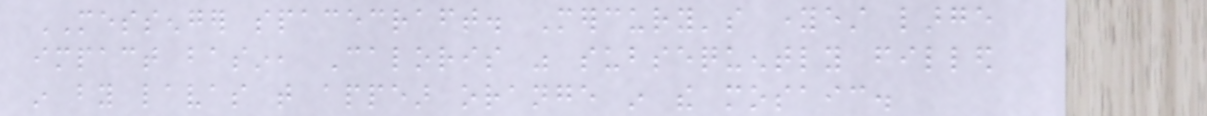MESSENGER spacecraft. Mercury's youngest large
impact basin, Caloris was subsequently filled
in by lavas that appear orange in the mosaic.
